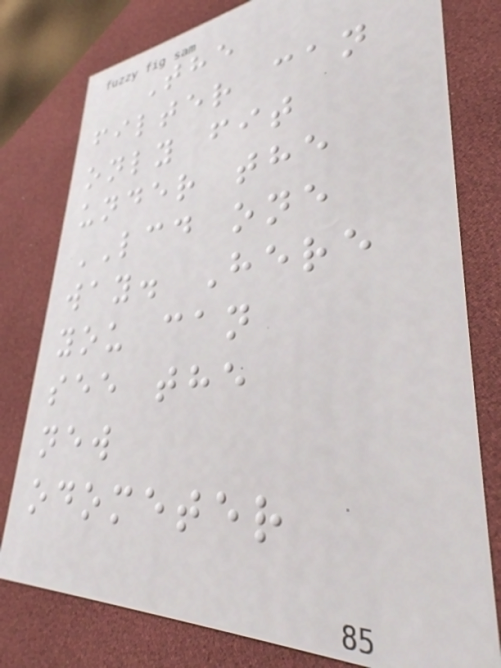The
filter can
only fit
under the
LCD one
way. Here
you can
see the
new
odometer
